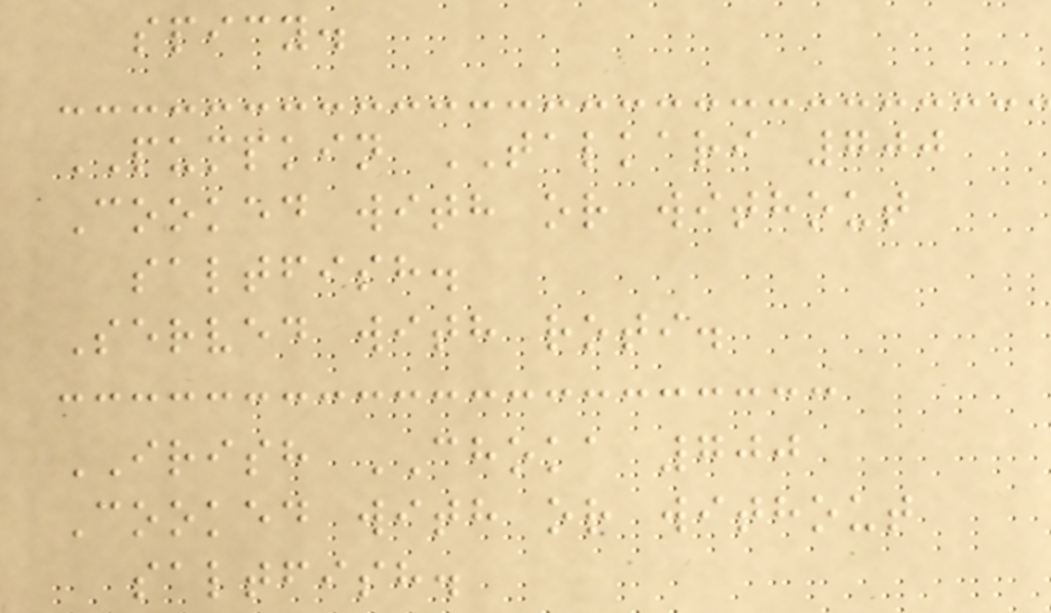spicy.
PUMPKIN TALKARI 700
Cooked with or without
saltfish.
Served with roti.
IRISH CHOKA 700
Cooked with or without
saltfish.
